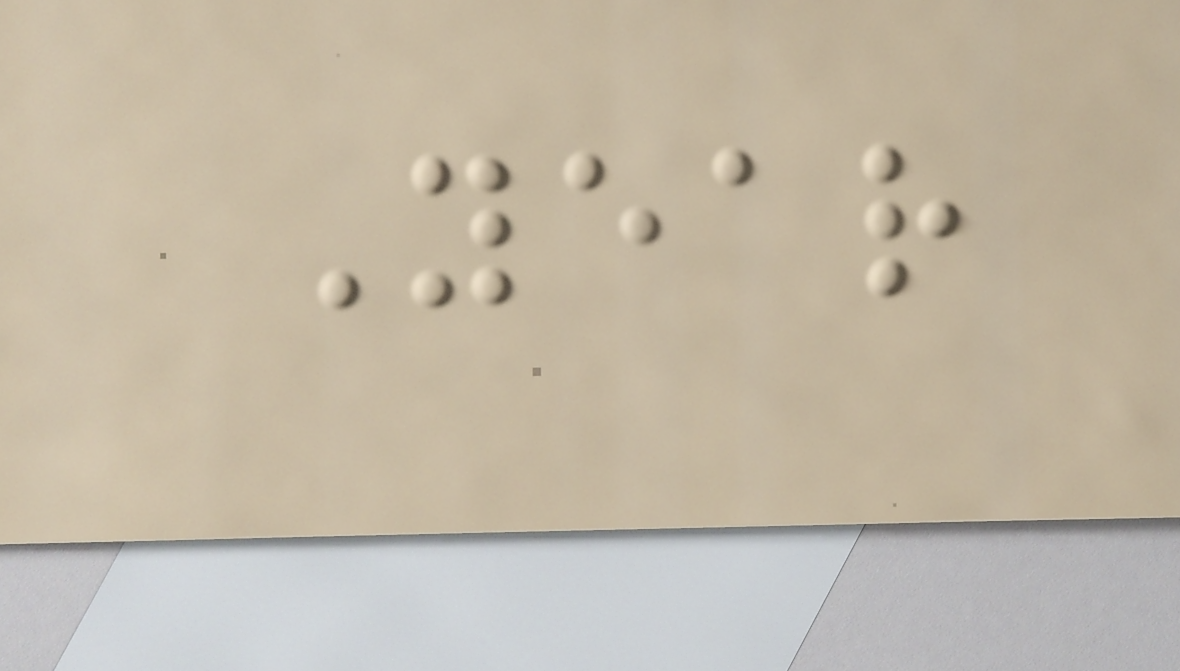Year
